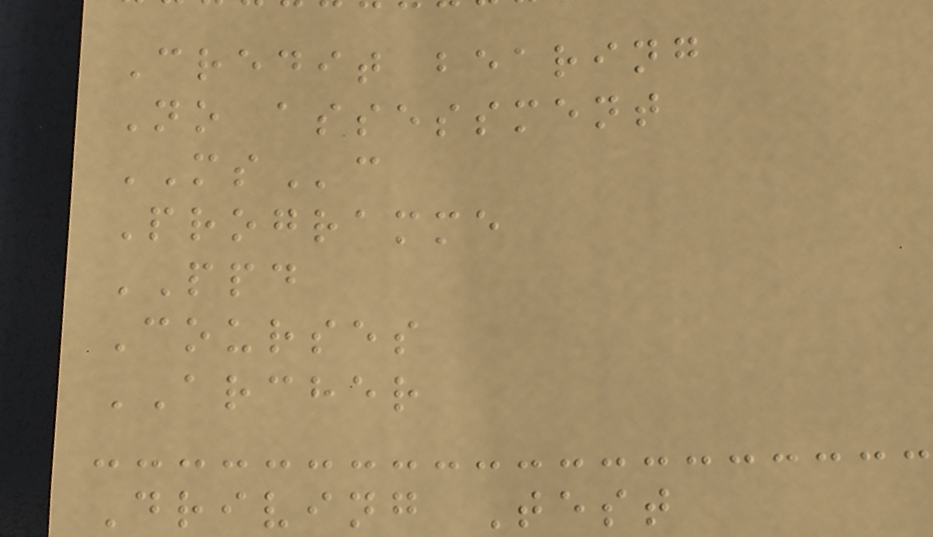Credit bearing
No assessment
MSc
Programme
PPD
Courses
ARCHER
Driving Test
